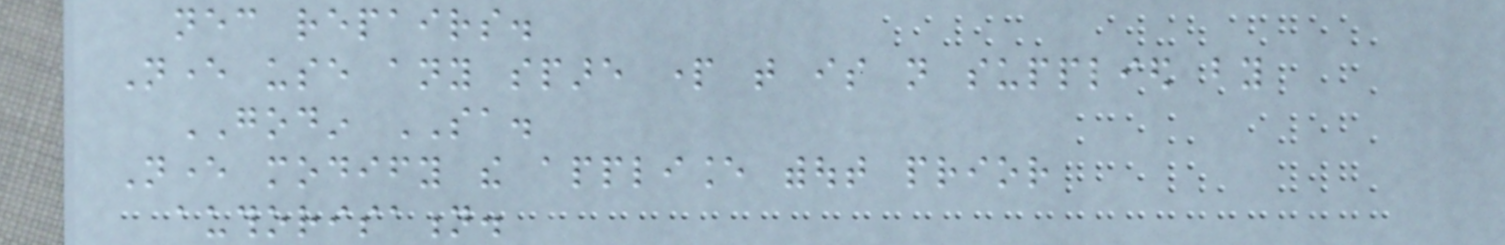necessary repairs.
Never use any spare part that is not supplied by
GODIN SA.
Never modify the appliance without prior
authorisation.
